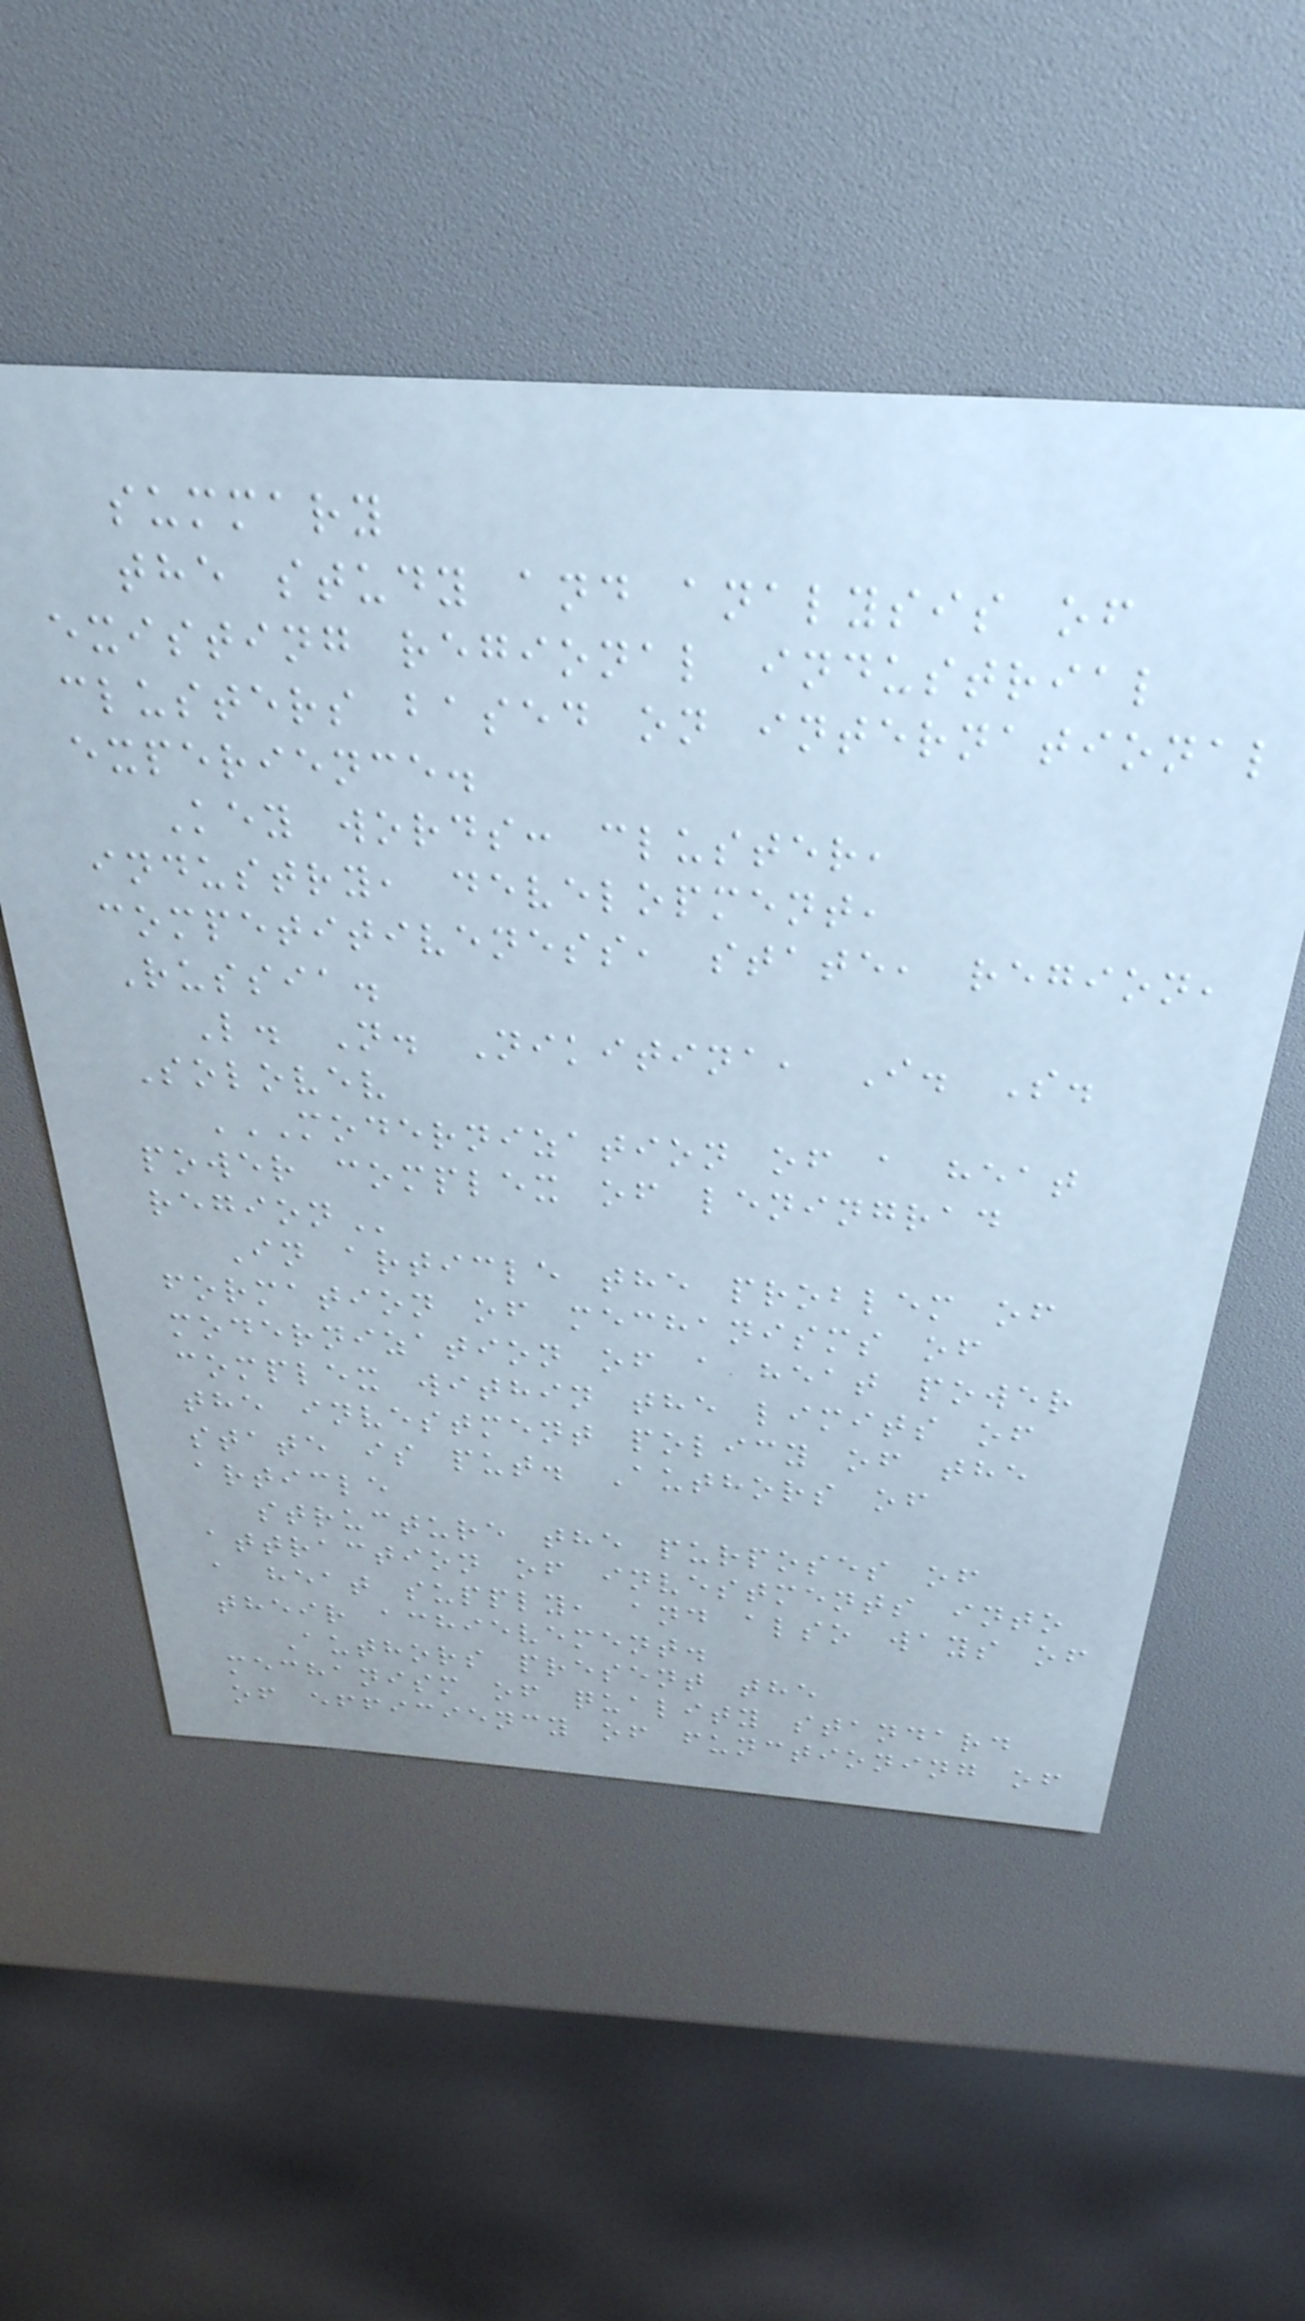summary
the study and analysis of
existing regional industrial
clusters based on international
experience.
Key words: cluster,
industry, development,
competitiveness, state, region,
Russia.
L. N. Nikitina, I. S.
Solovev
MODERNIZATION OF A HEAT
POWER COMPLEX OF LENINGRAD
REGION
In article the problem of
formation of mechanisms of
modernization of a heat power
complex within the limits of
the investment policy of the
state is put. Authors of
article
structure the purposes of
attraction of investments into
a heat supply, and also ways of
their achievement.
Authors present the
mechanism of quality standard
of efficiency of functioning of
